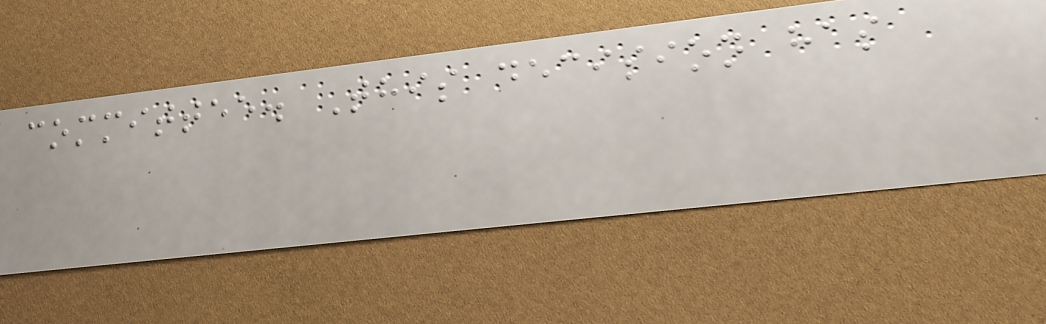committee. This decision has
